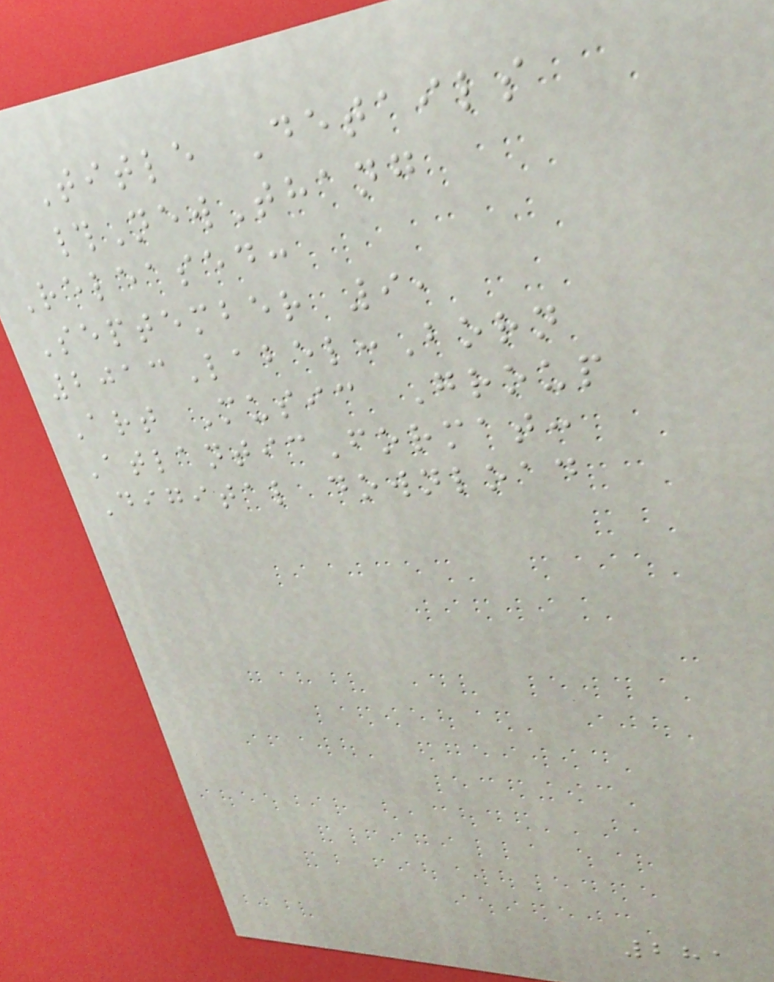Title Details
#NewThang
Released:
September 9,
2013Label:Born
Art Music Group
AtlanticFormat:
Digital download
281
